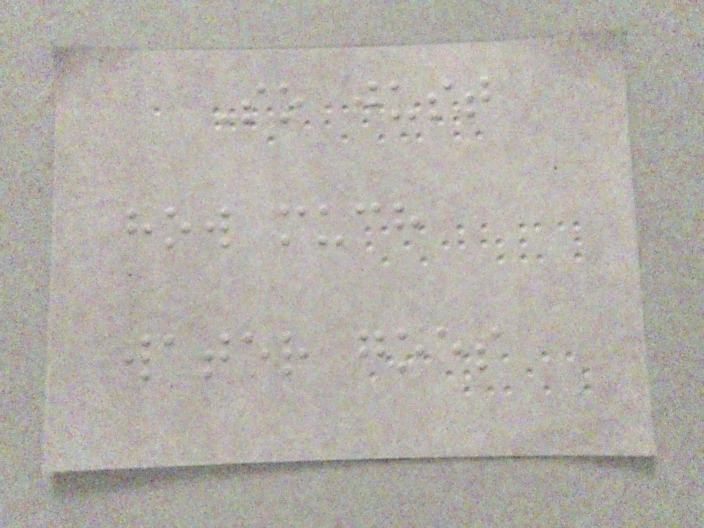So just
how much
water goes
